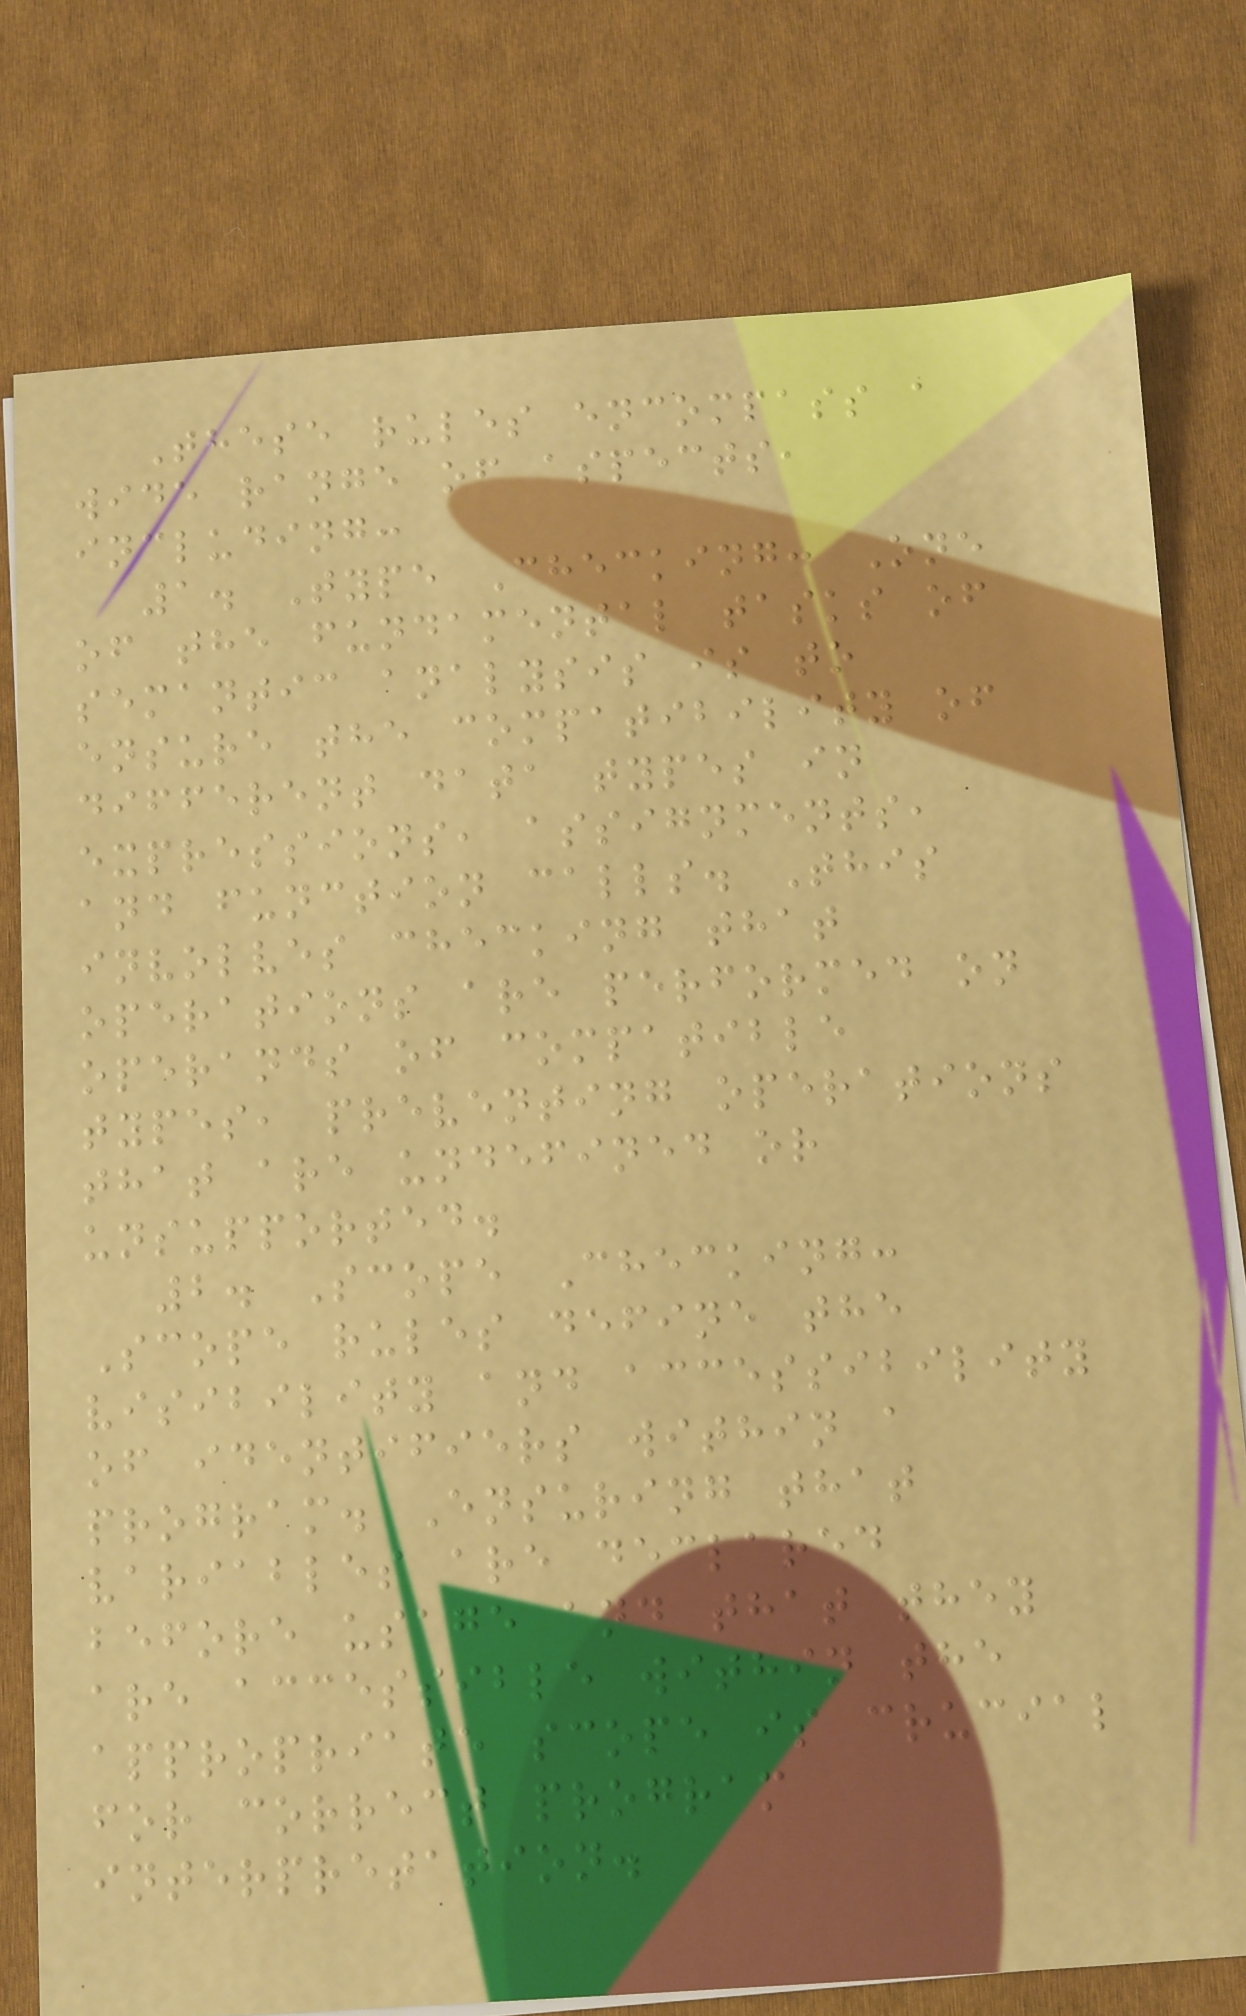These rules encompass a
wide range of aspects,
including:
1. Type Checking: One
of the fundamental tasks of
semantic analysis is to
ensure the compatibility of
different data types in
expressions, assignments,
and function calls. This
involves checking that
operations are performed on
operands of compatible
types, preventing operations
that are undefined or
unsupported.
2. Scope Checking:
Scope rules define the
visibility and accessibility
of identifiers within a
program. Ensuring that
variables are declared
before usage and that they
are accessible within the
appropriate scope is crucial
for correct program
interpretation.
